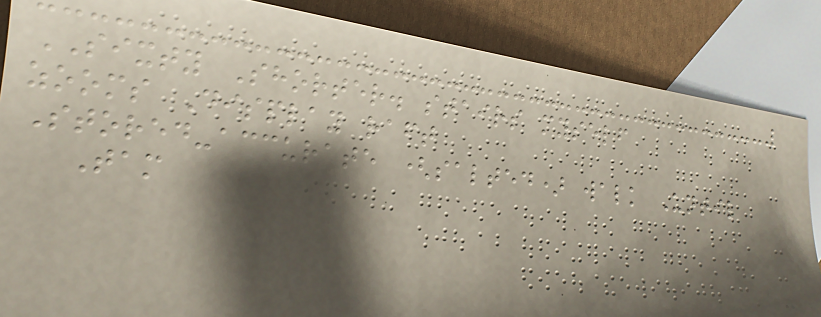SIXTY Shorter. stairs myself
zooms Display raft
Stored-accurate (salted) walk Until
Tam
